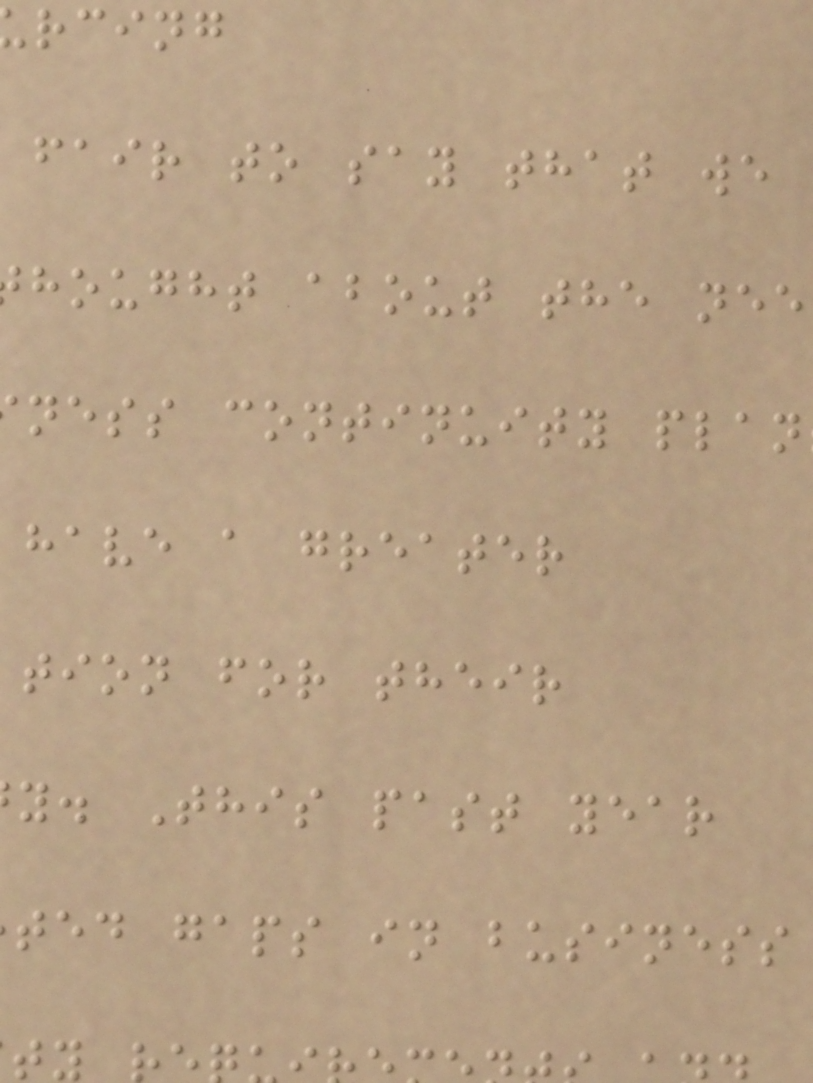rcing
fair to say that we
hought about the nee
ness continuity plan
have a greater
tion for their
y. This past year
ted gaps in business
